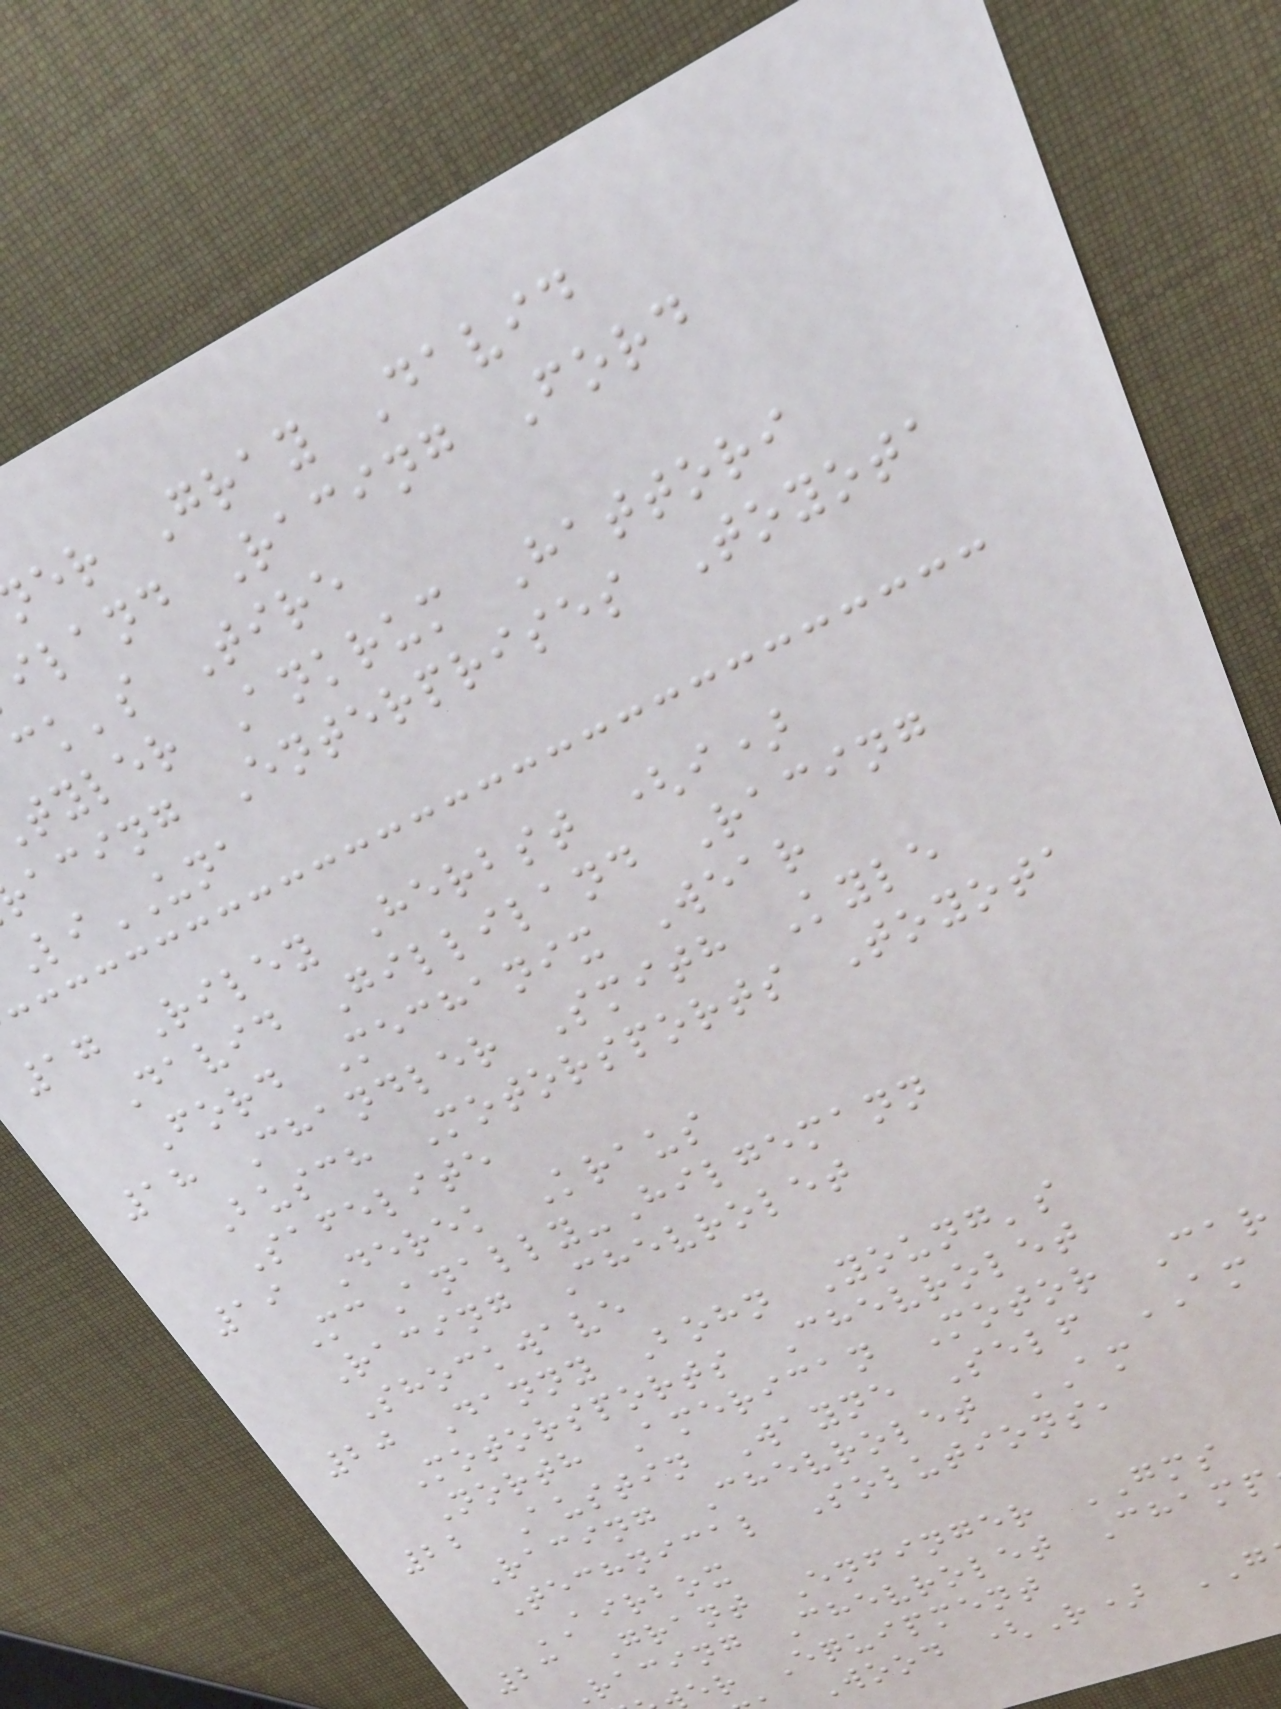er Gray David
iland Racing Ford
ck's Tire
tyler Ankrum Hattori
acing Enterprises Toyota
LiUNA
17 Riley Herbst (i)
David Gilliland Racing
Ford Mechanix Wear
18 Chandler Smith Kyle
Busch Motorsports Toyota
Safelite
19 Derek Kraus
McAnally-Hilgemann
Racing Chevrolet
Shockwave
20 Danny Bohn Young's
Motorsports Chevrolet
North American Motor Car
22 Austin Wayne Self AM
Racing Chevrolet AM
Technical Solutions,
AIRBOX
23 Grant Enfinger GMS
Racing Chevrolet Champ
er Equipment
Wood (R)
